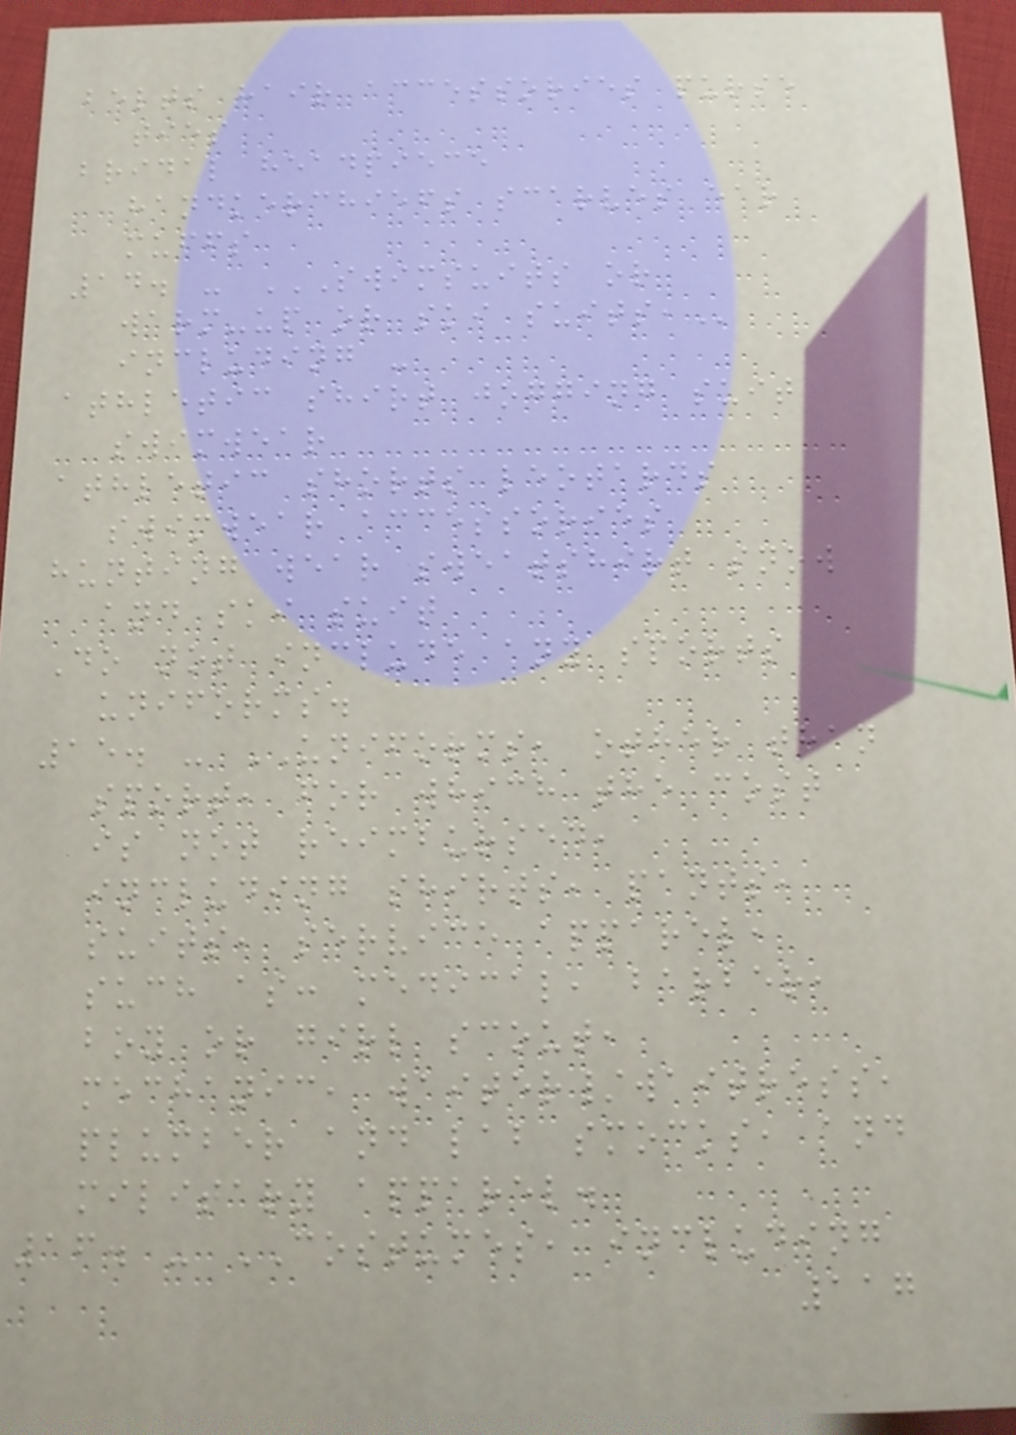belts hair accessories purse
ties
bridal headpiece
handkerchiefs scarves ear
muffs
14. - SWIMSUITS OR
WARM-UP OR SKI SUITS,
including -
athletic shirt jogging suit
swimwear
athletic shorts leotards
swimwear accessories
hunting wear sweatshirt snow
and ski suit
Do not include any sports
uniforms.
15. - UNIFORMS, other than
sport, for which the cost
is not reimbursed,
including shirts, pants,
suits, service apparel,
such as: medical, barber,
boy or girl scout,
mechanic, waiter/waitress,
plumber and lab smocks, and
military apparel.
16. - COSTUMES, including
117
